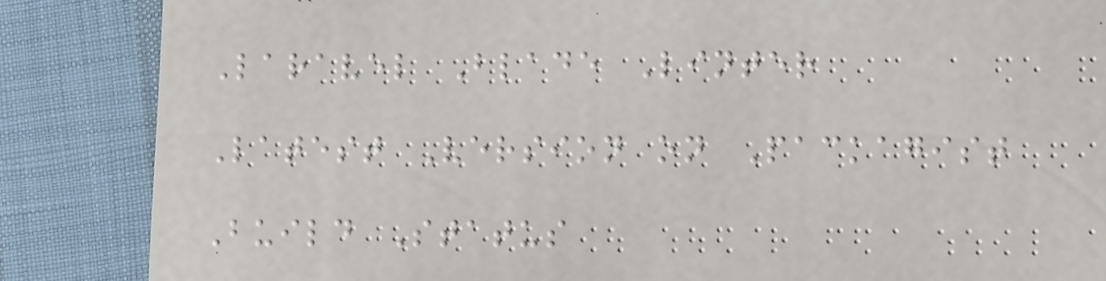Laravel Blade Linter
Latest Version on Packagist
Build Status
